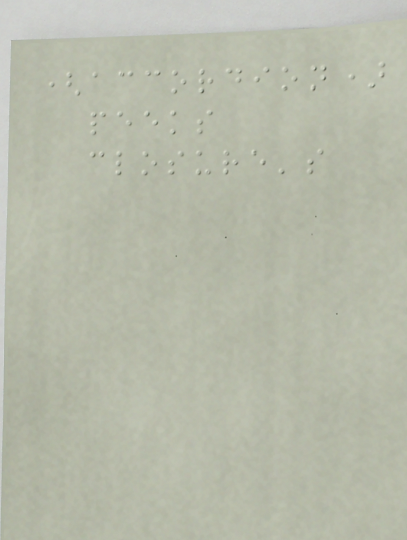(accordion)
peeks
closure's
